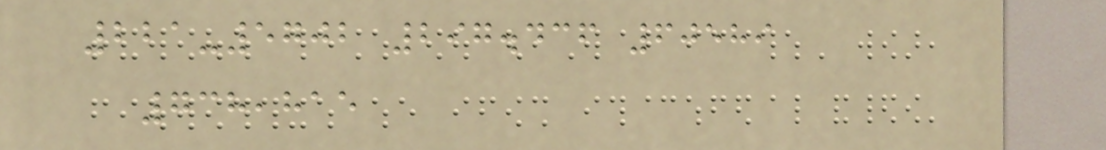221-5702 297.436 60589
738,815
